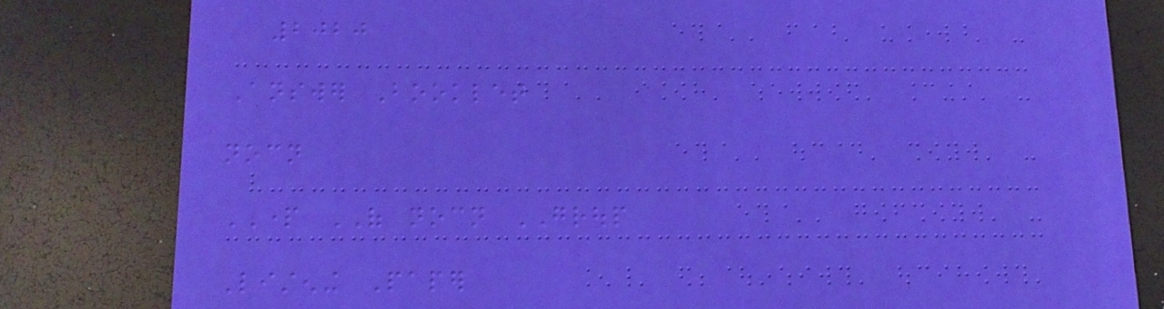2020
Answer Booklet
nocn
PART OF nocn GROUP
Listening Paper
